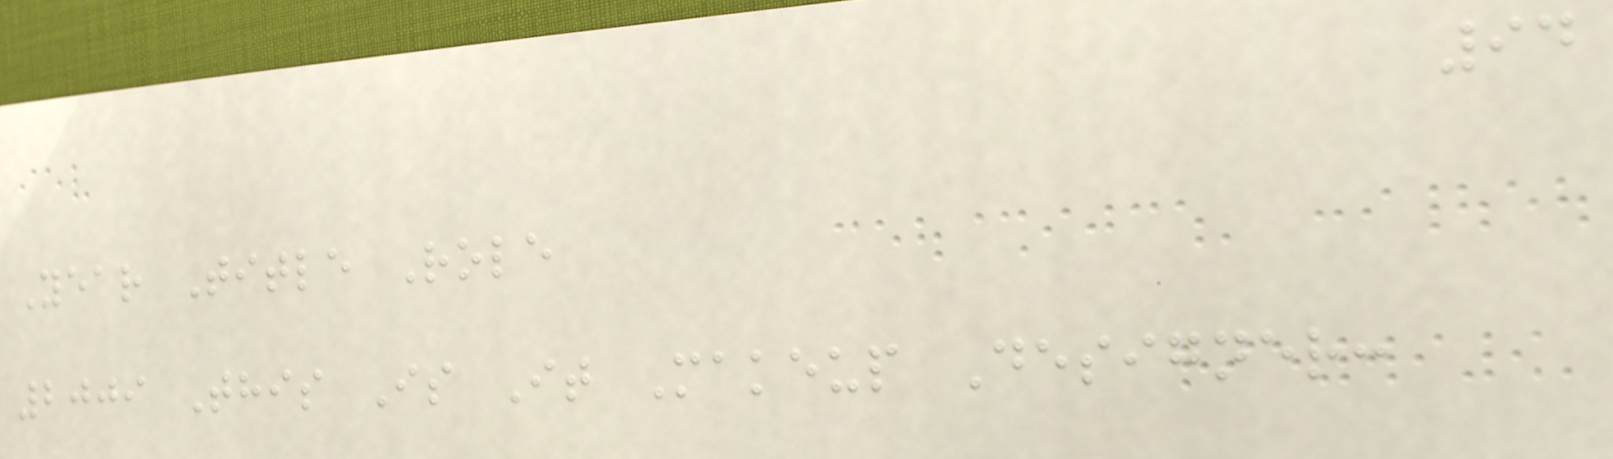94
Year Title Role
2009 This Is It Makeup Designer:
